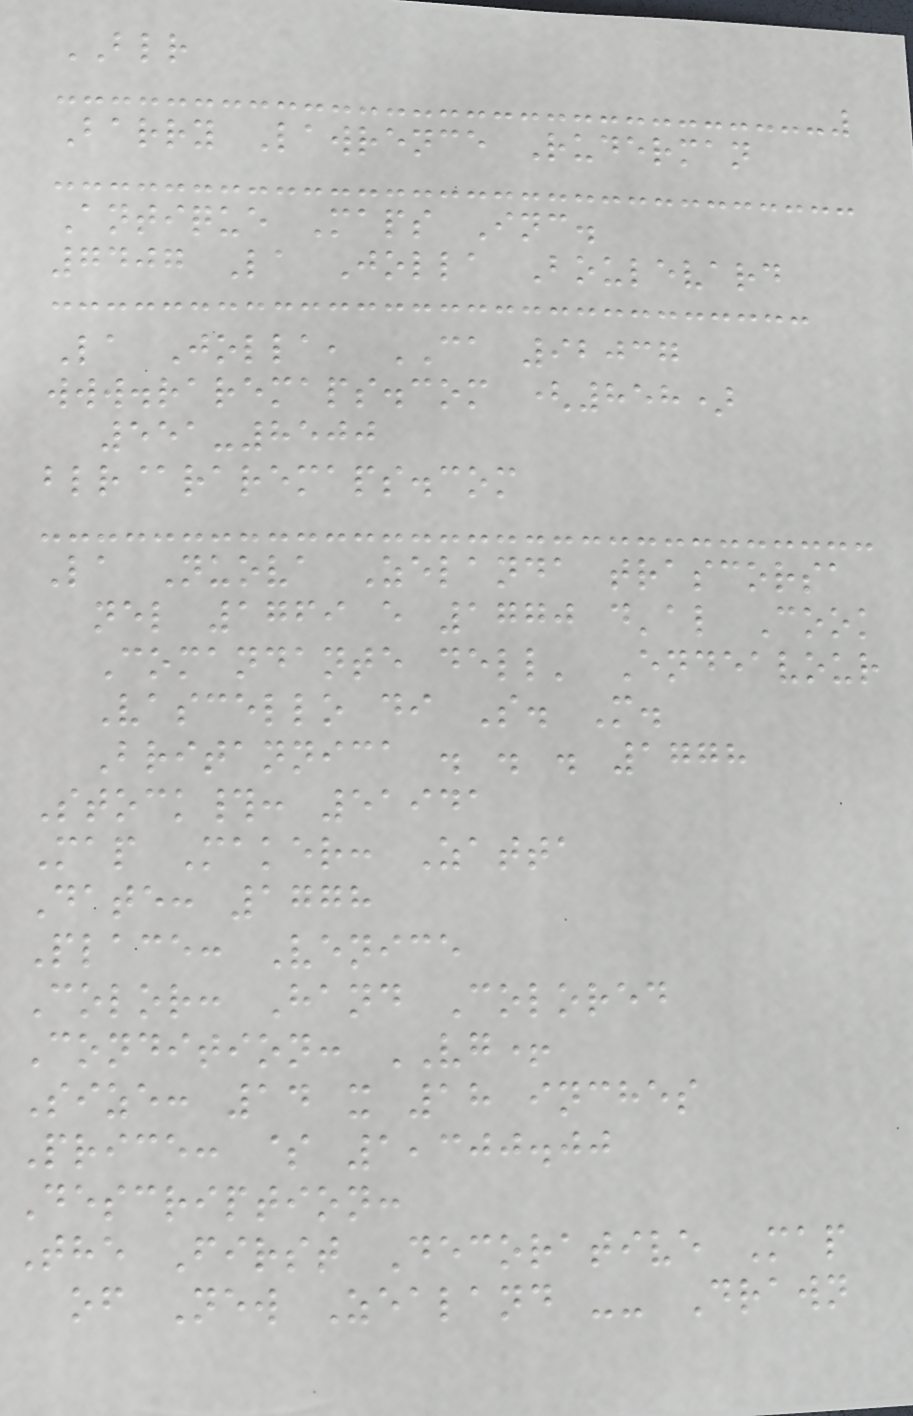BLR
Barry Lawrence Ruderman
Antique Maps Inc.
7407 La Jolla Boulevard
La Jolla, CA 92037
www.raremaps.com (858)
551-8500
blr@raremaps.com
La Nuova Zelanda trascorsa
nel 1769 e 1770 d'al Cook
Comandante dell' Endeavour
Vascello di S. M.
Britannica . . . 1778
Stock#: 51941
Map Maker: Zatta
Date: 1778
Place: Venice
Color: Hand Colored
Condition: VG+
Size: 14 x 18 inches
Price: $ 1,300.00
Description:
The First Decorative Map
of New Zealand -- Drawn
